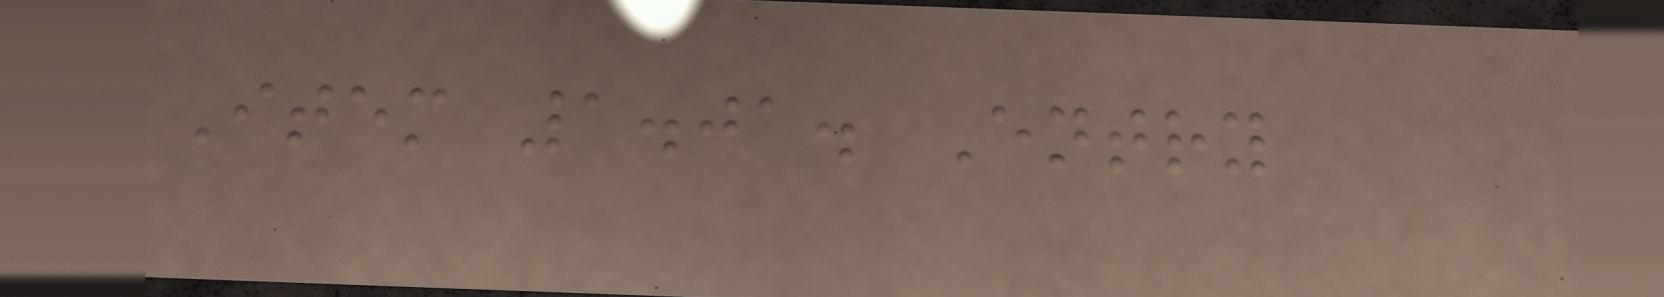Item 1.01. Entry
